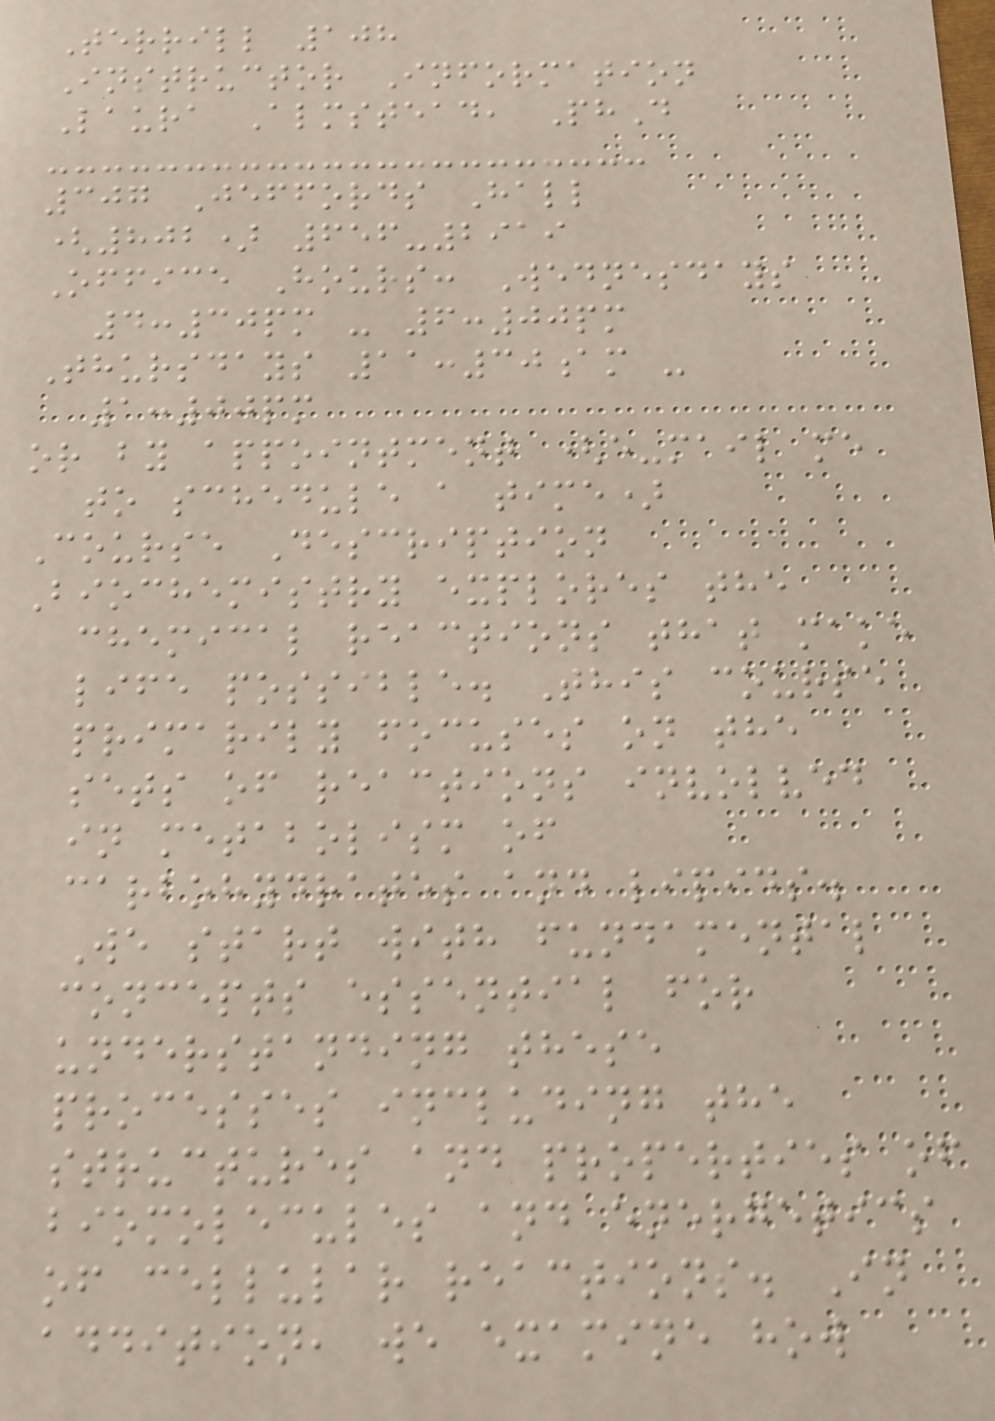Terrill 108
Instructor Information
Laura Almstead, PhD
307 Jeffords Hall
(802) 656-2919
Office Hours: Wednesdays
4:30pm - 6:00pm
Thursdays 11:30am -
1:00pm
or by appointment (e-mail me
to schedule a time)
Course Description
Biochemistry explores the
chemical reactions that make
life possible. This course
primarily focuses on the
sets of reactions involved
in metabolism of
carbohydrates and lipids.
We start with fundamental
concepts essential for
understanding these
processes including the
structures and properties of
biomolecules and energetics
of cellular reactions. In
addition, we examine how
